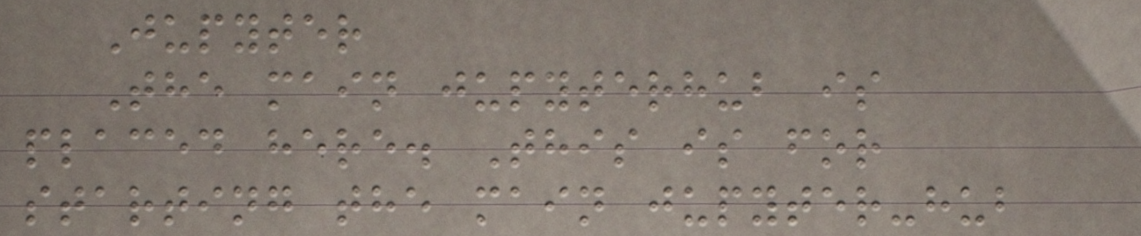Jupyter
The main jupyterhub is
placed here. This is for
starting the main jupyter-hub
